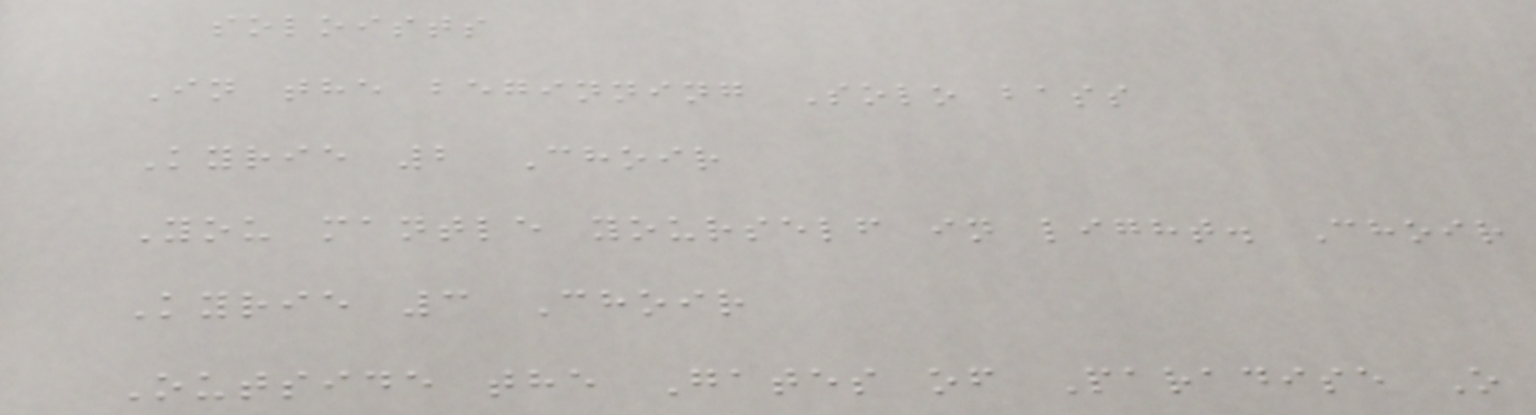soloists
In the beginning Solo bass
Kyrie 2 Choir
You mantle yourself in light. Choir
Kyrie 3 Choir
Outside the Gates of Paradise O
